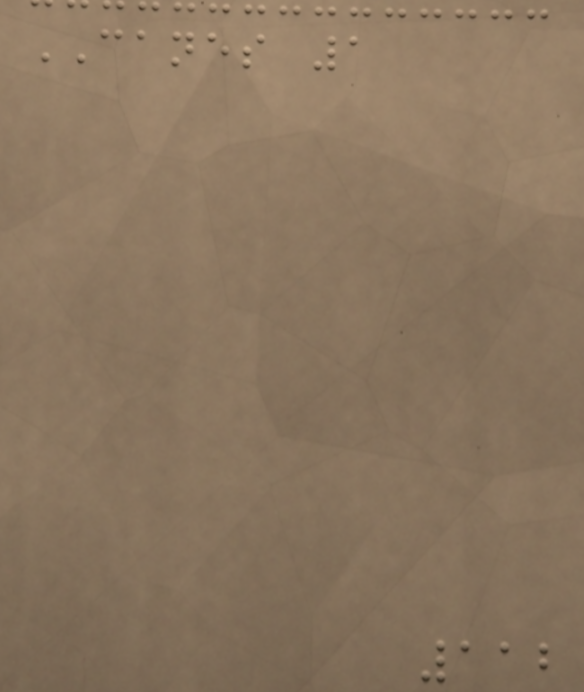CANES 1
112
